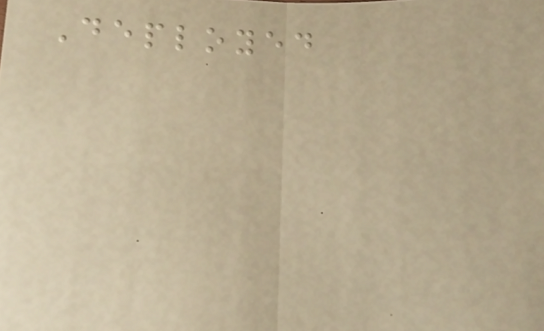Deployed
